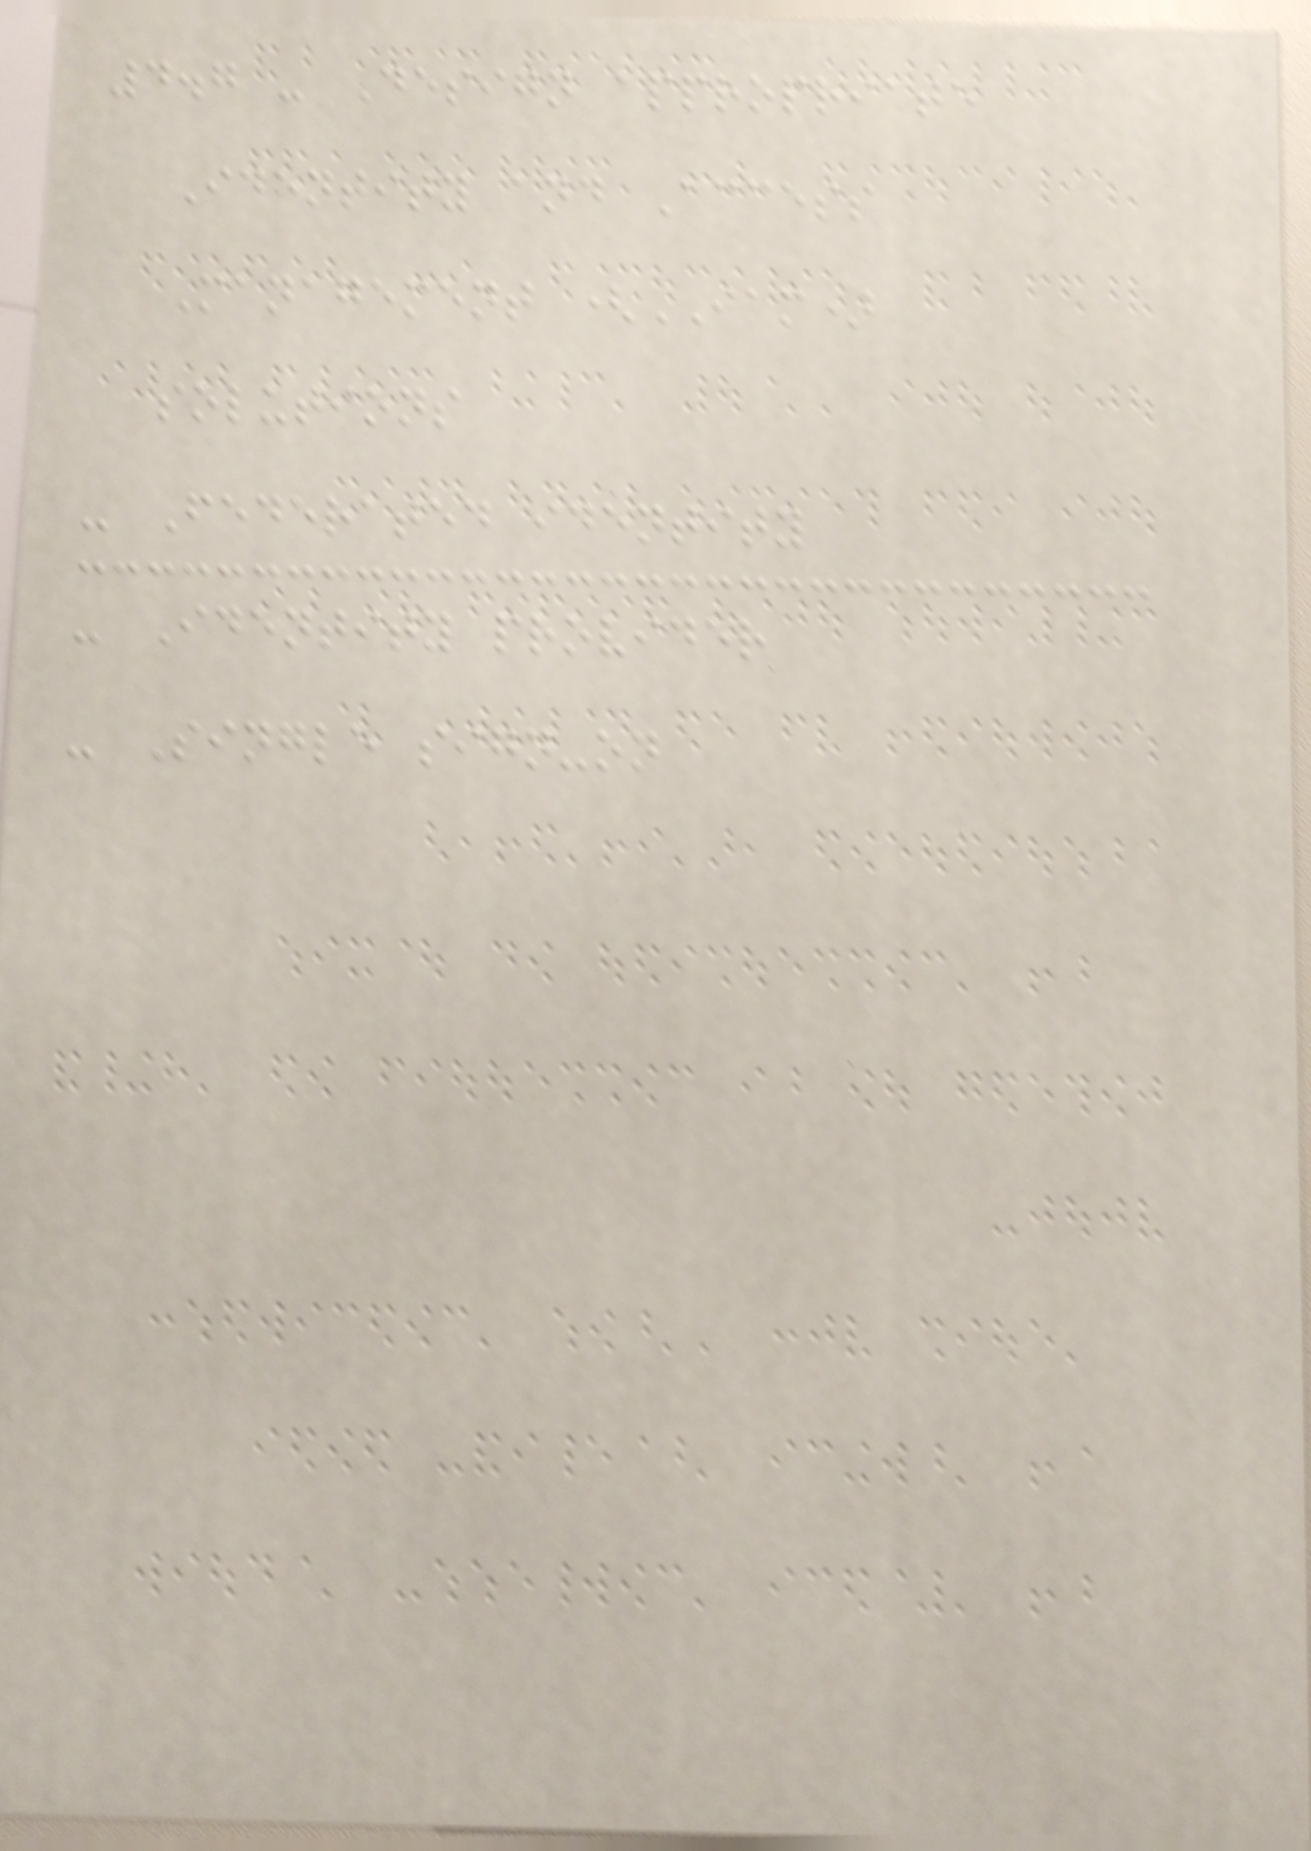4.7 - Design appropriate
Identity and Access
Management (IAM)
solutions
- Federated identity
- Identity provider
- Single sign-on
